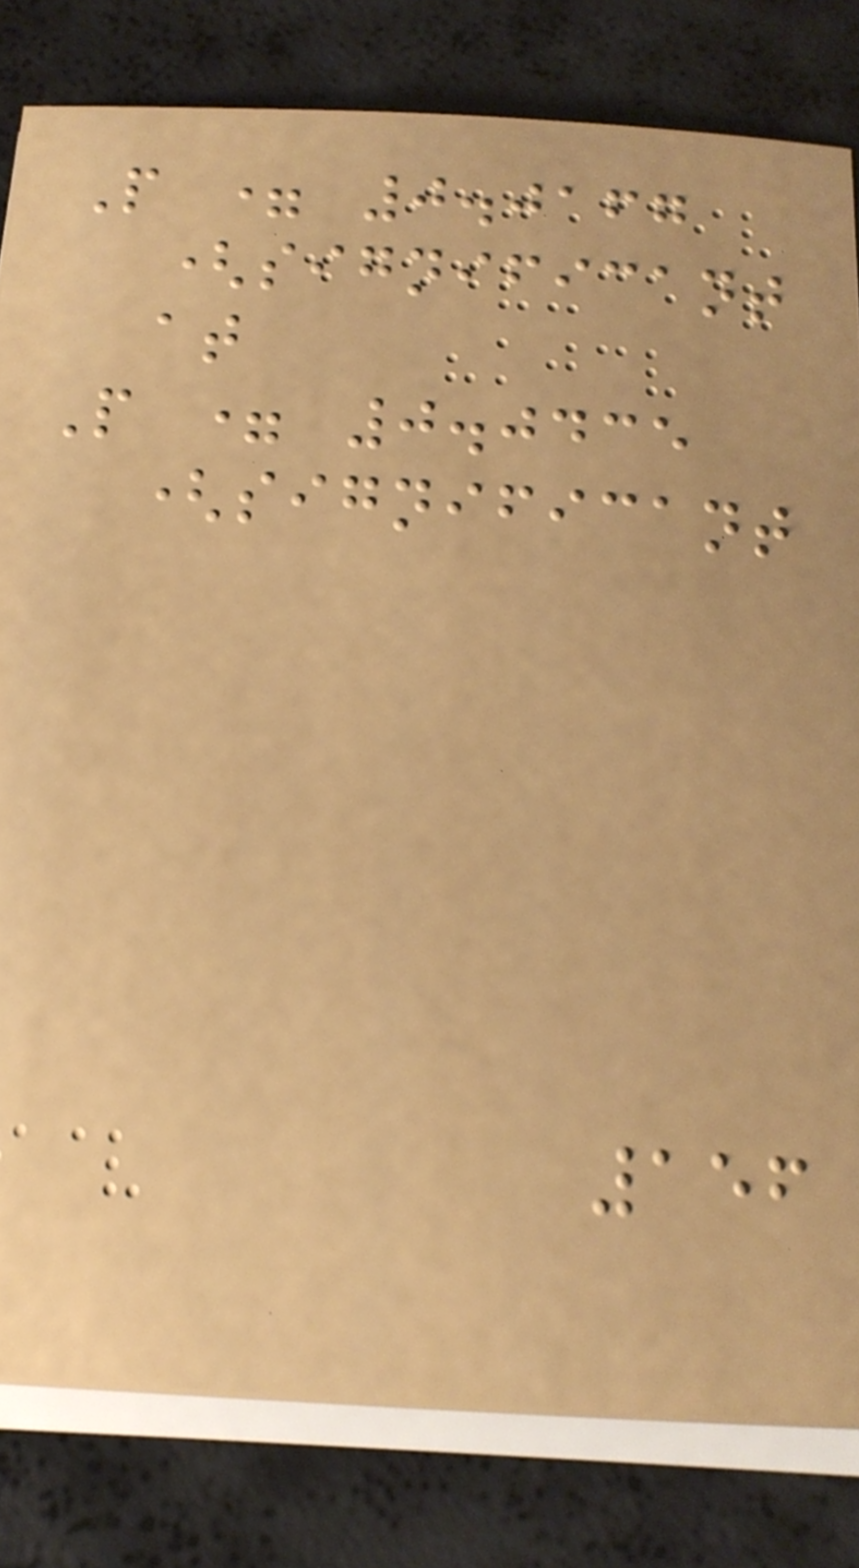P = 0.0167
(significant
at
P = 0.0435
(significant
156
